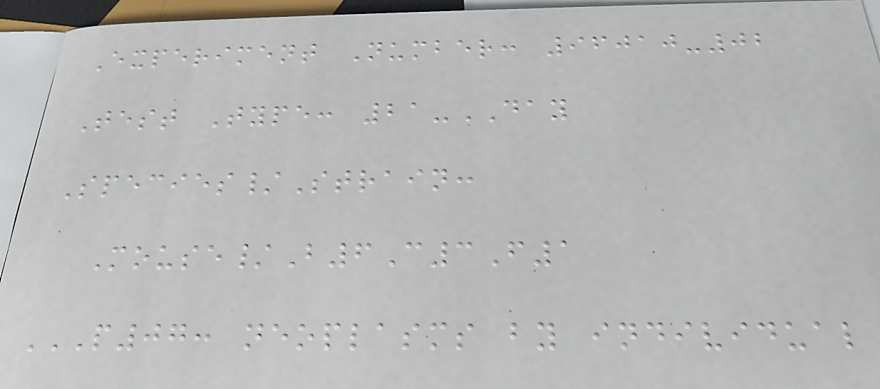Experiment Number: 96010-02
Test Type: 21-DAY
Species/Strain:
Mouse/B6C3F1
P07: NEOPLASMS BY INDIVIDUAL
